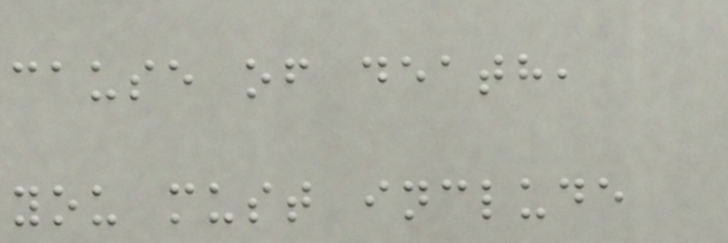cause of death,
you must include
